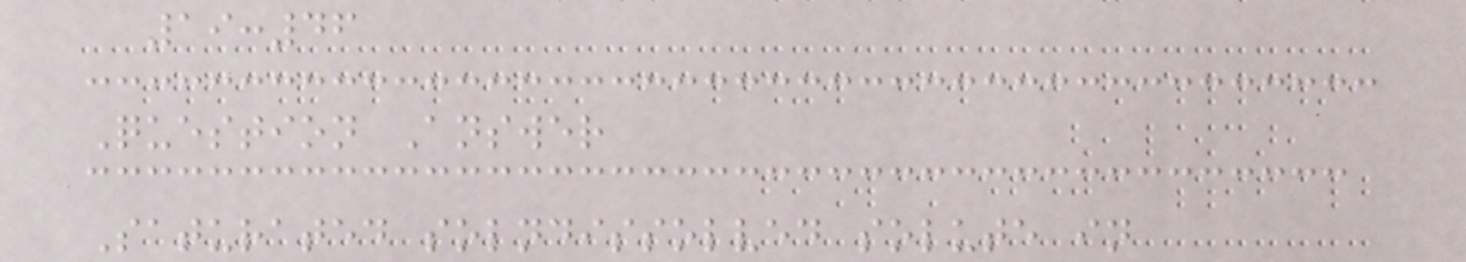19:46
Question Answer
Saturated solndissolved solute in
